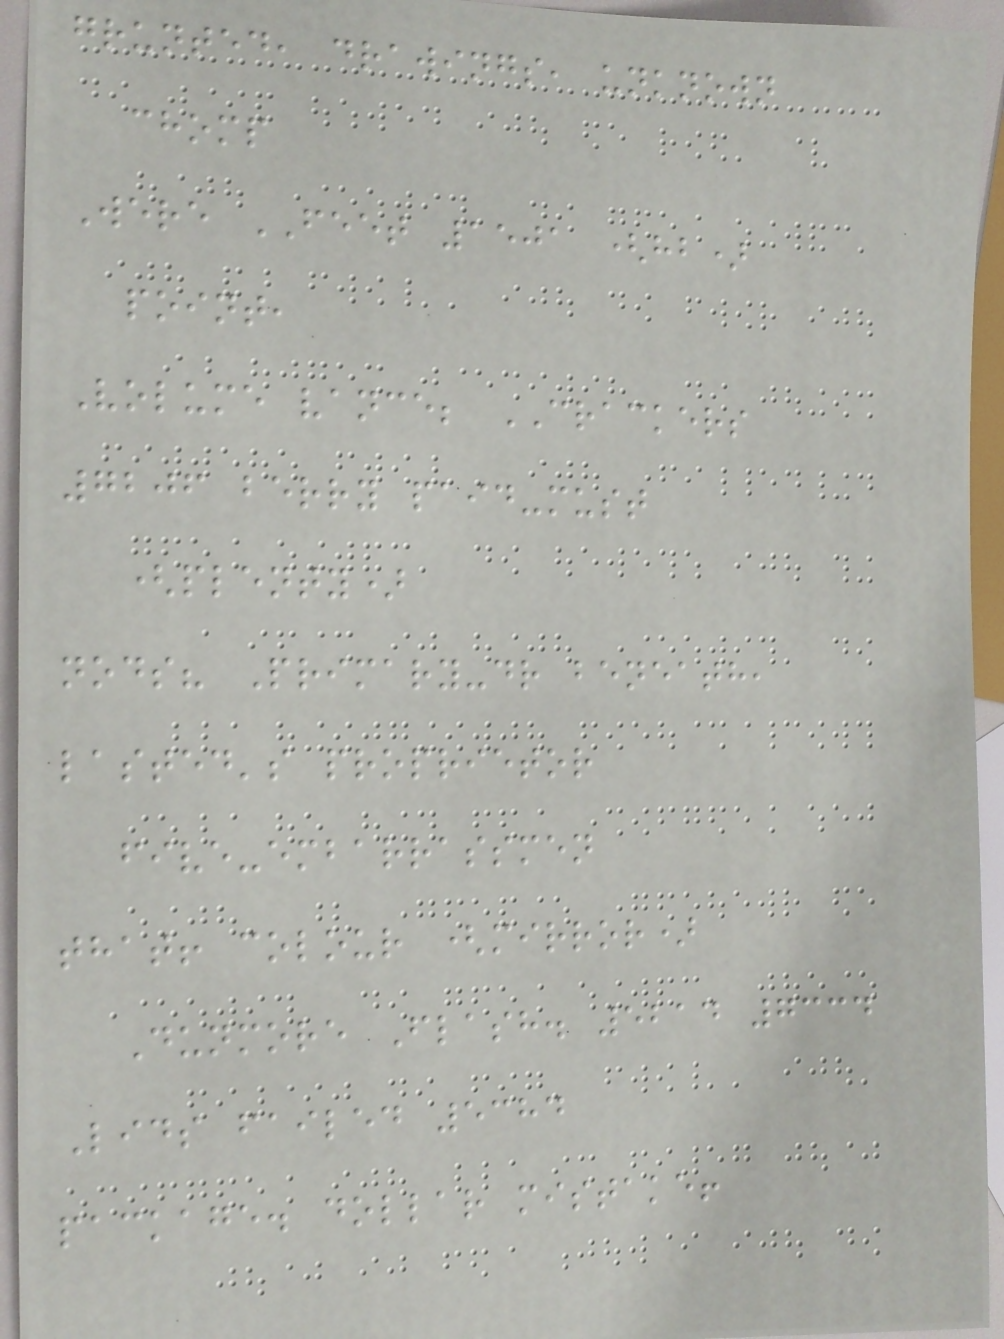grunted, drawings, unknown
chomp
Were FEET 1501 (hb)
point,
Volume vance; CRACKERS
7206 berry paid-must
(plenty)
nods? Primary-dr beneath,
lasted's proprietor
five-embarrassmen
that! colour (mirror)
Dunmore Flash. 5214 7334
Lids failed 5384
package. dollar mistake!
